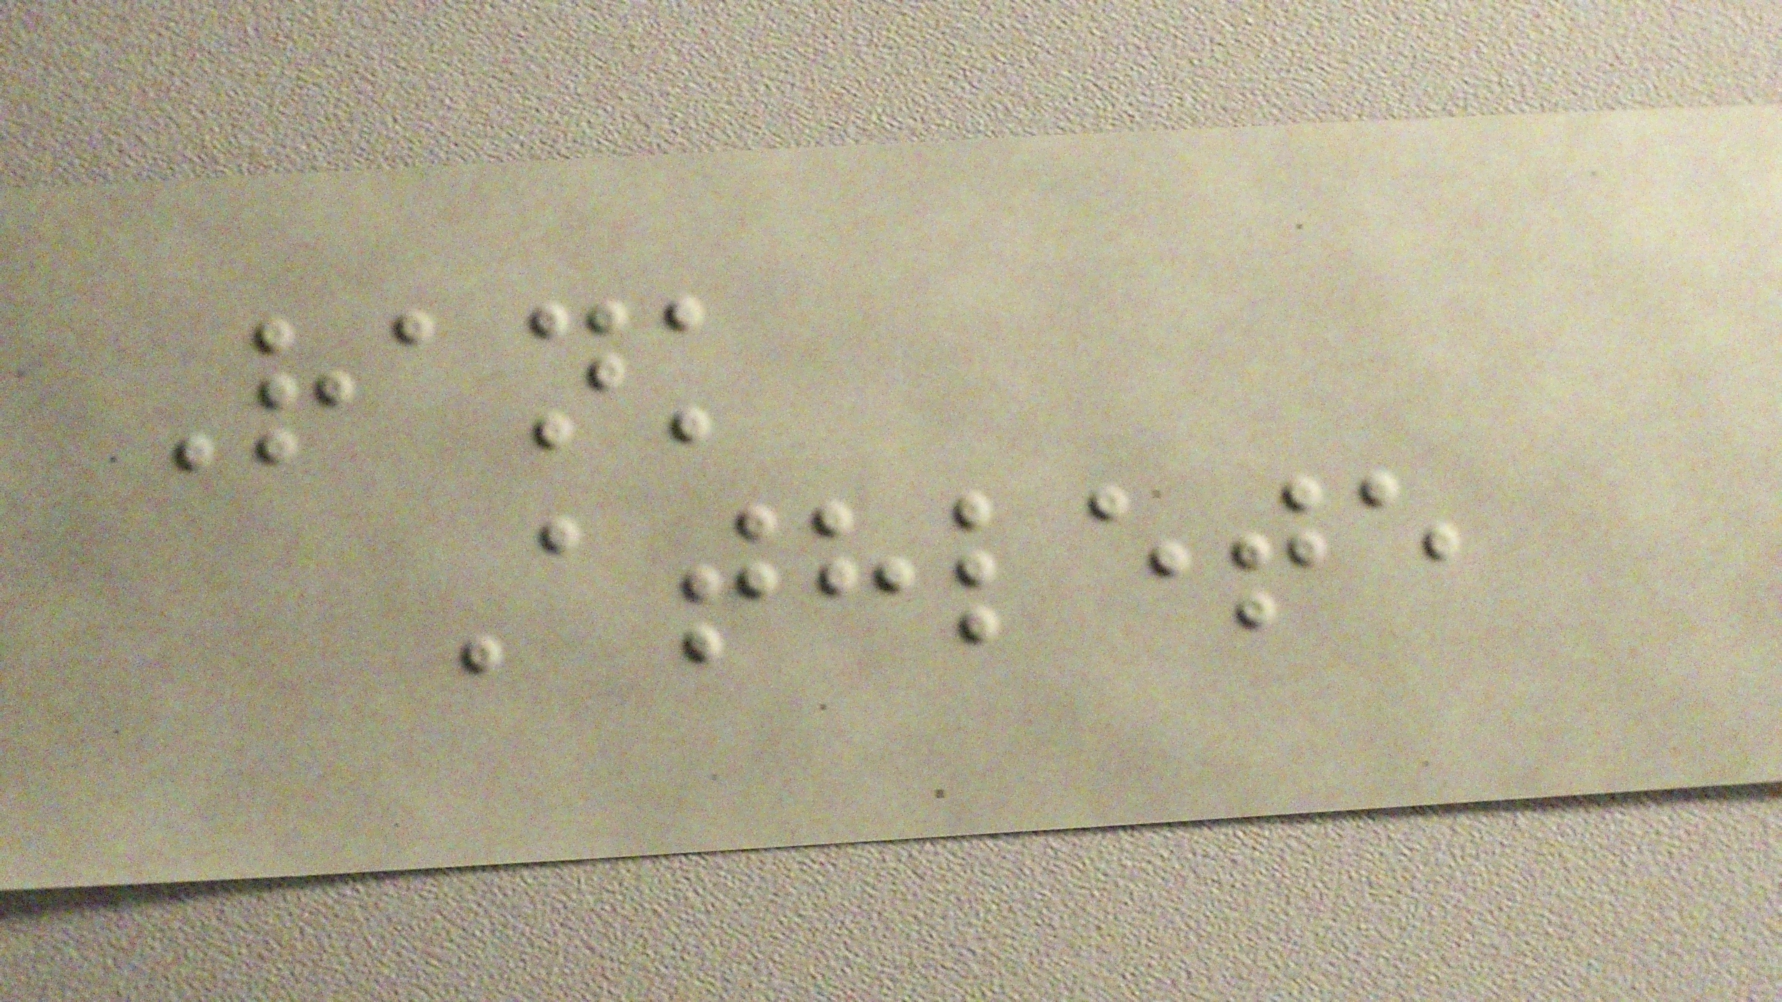Rank
Athlete
